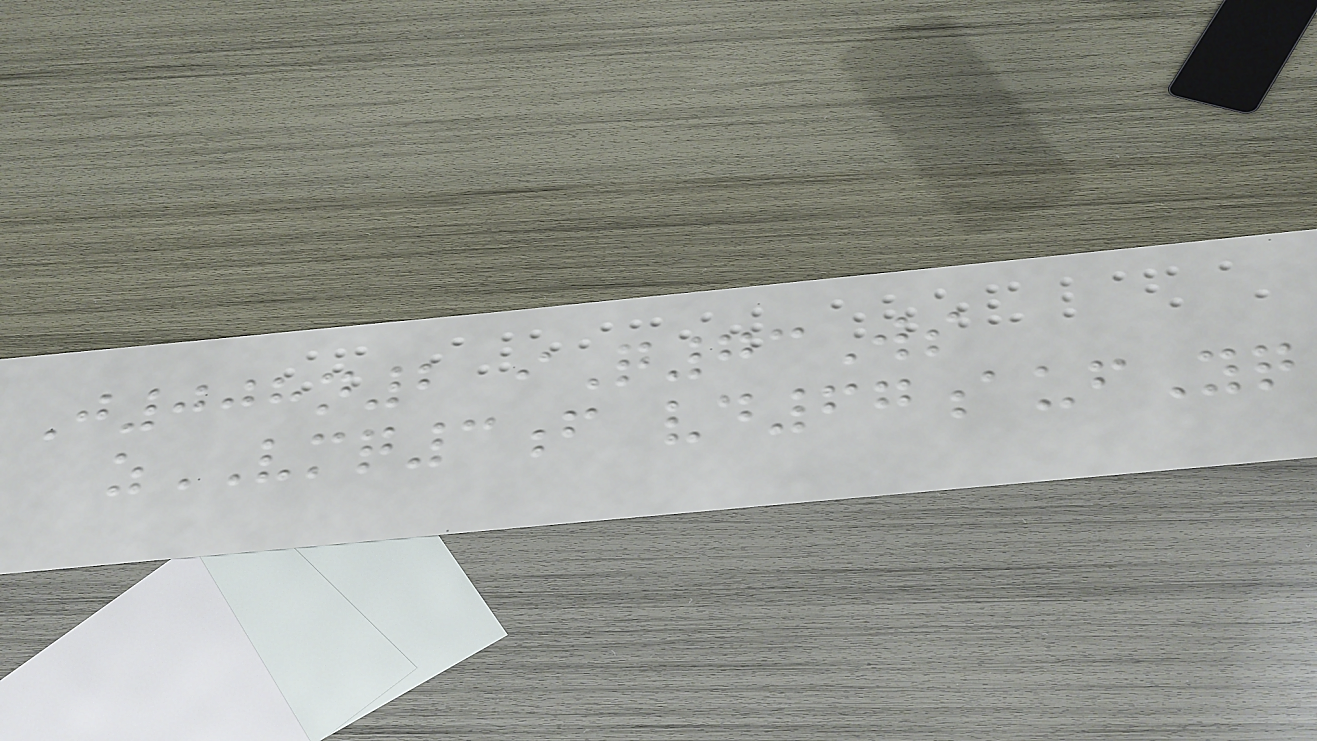J008n2 iQ73Ws
zVMQ3f vd67aufYq
